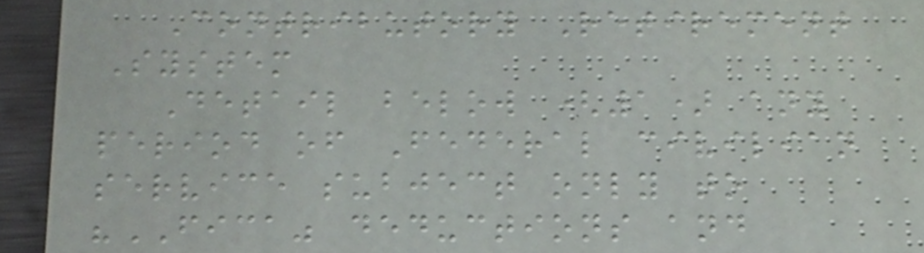Contributory Retirement
System
Detail below (1) any
period of Federal civilian
service subject only to
"FICA" deductions and
